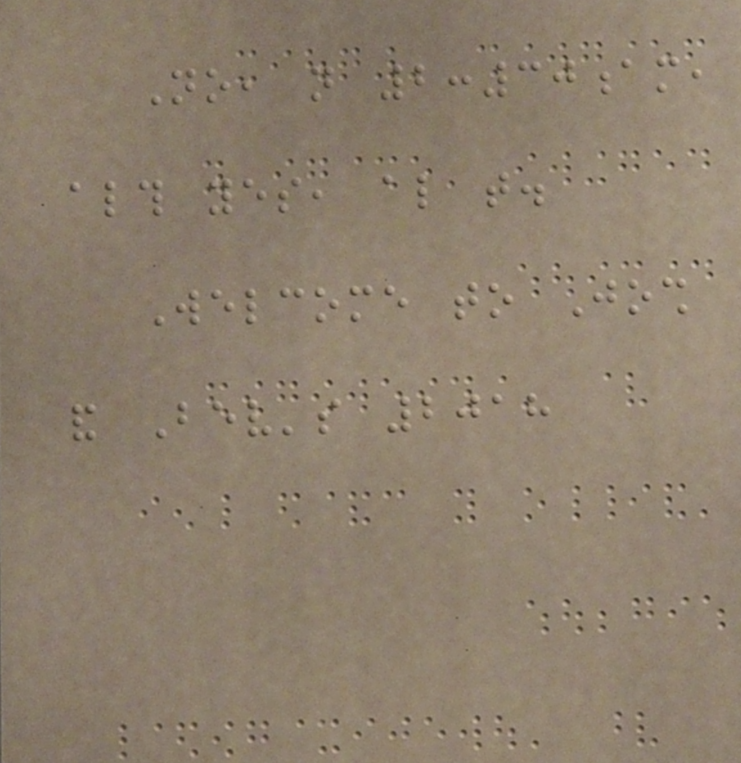No, not 2:30am,
although yes, also that.
Welcome to Josh
and Bev's 2018
